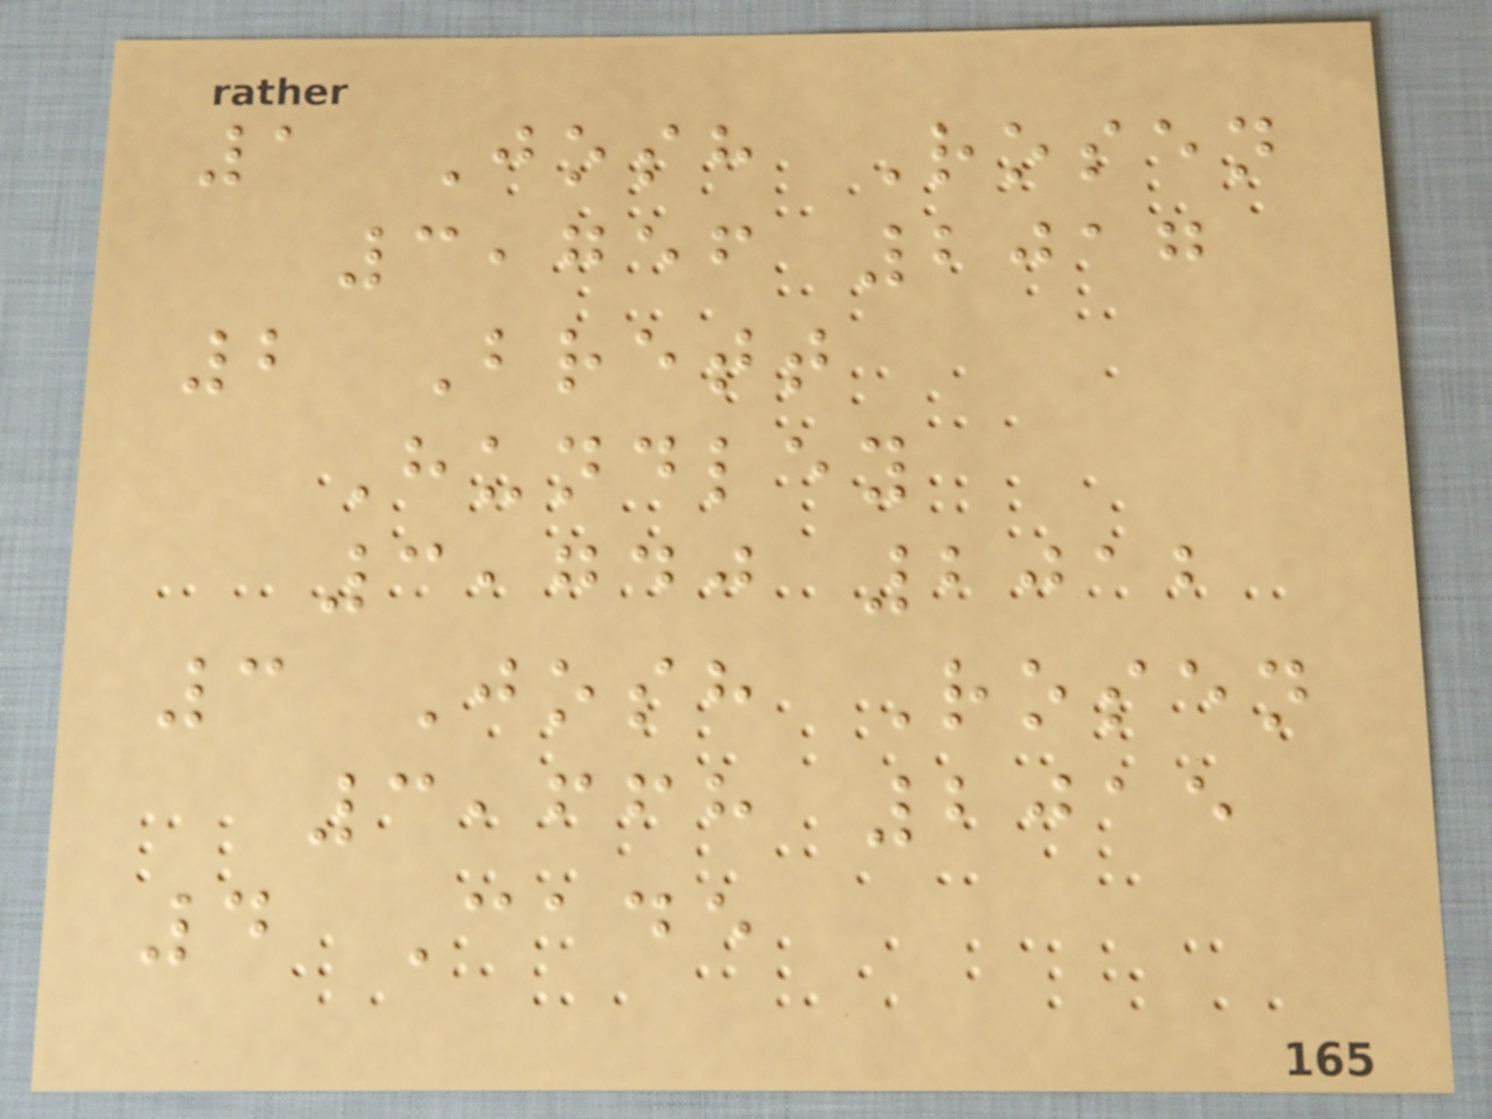1 Josh Rosen
3,756 2017
2 Brett
Hundley
3,740 2012
3 Josh Rosen
3,668 2015
4 Cade
